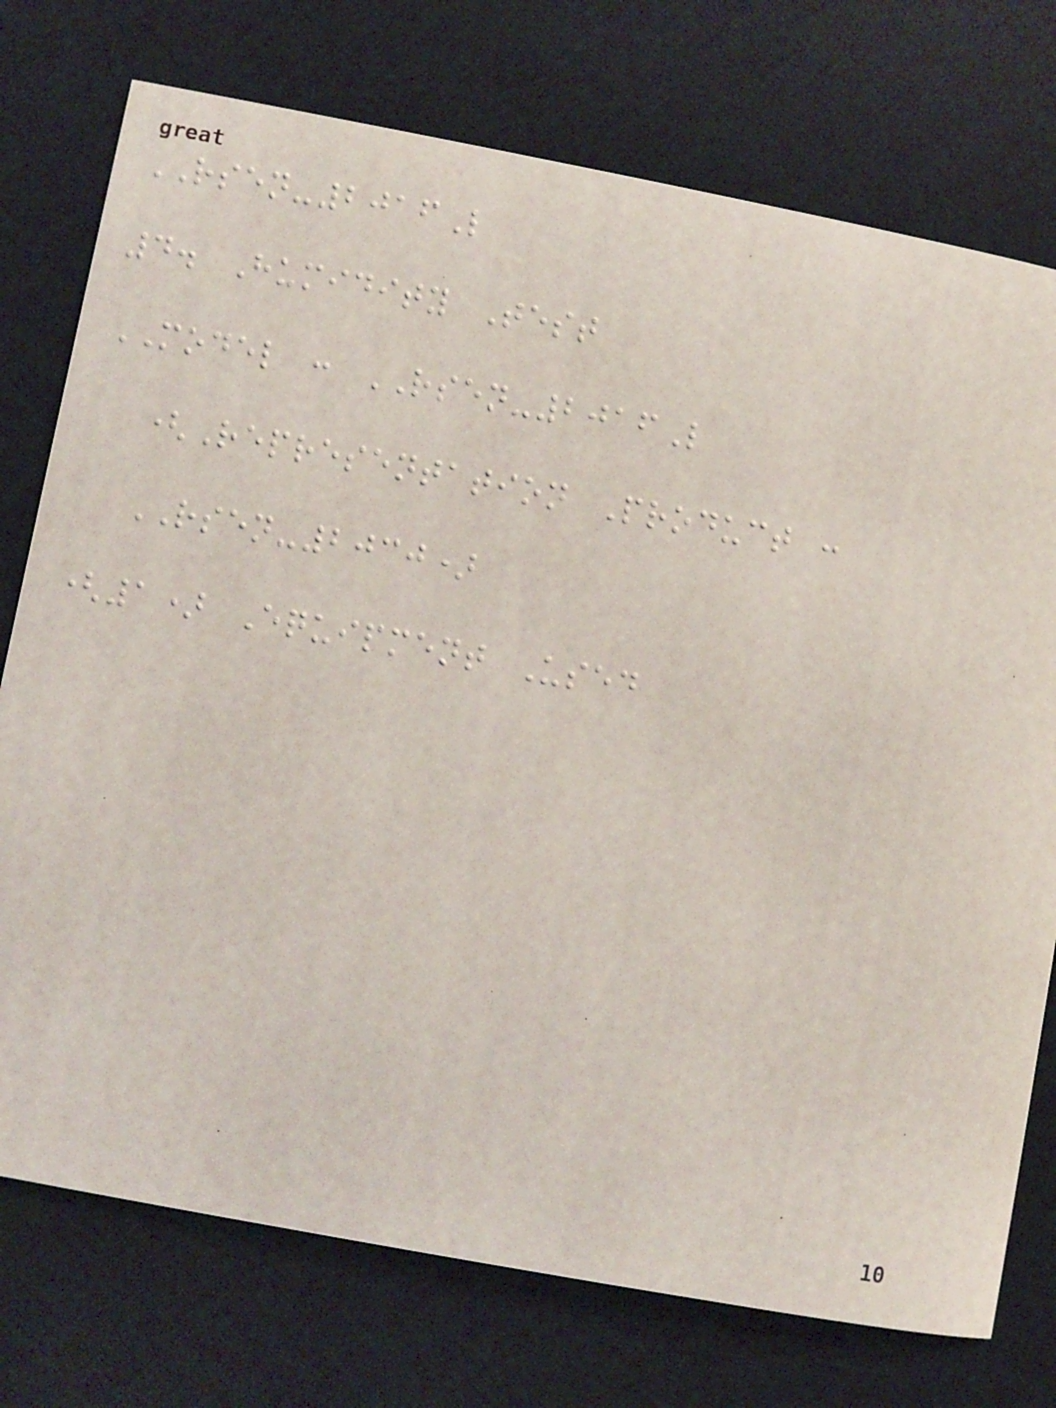RSEN-2016L
4. Humidity Test
MODEL : RSEN-2016L
(Representation Product :
RSEN-2030)
(1) Equipment Used
